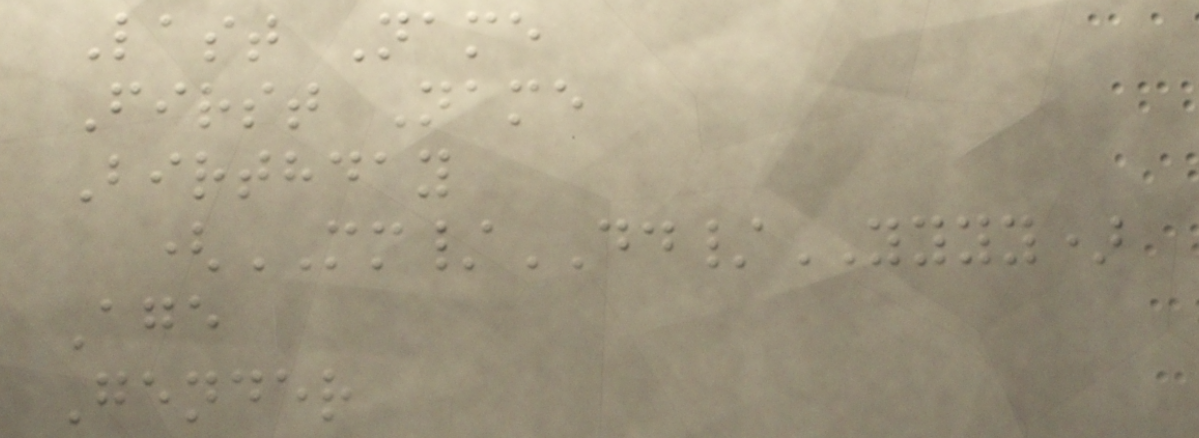Last Name
First Name
Birthday
(MM/DD/YYYY)
Age
Gender
